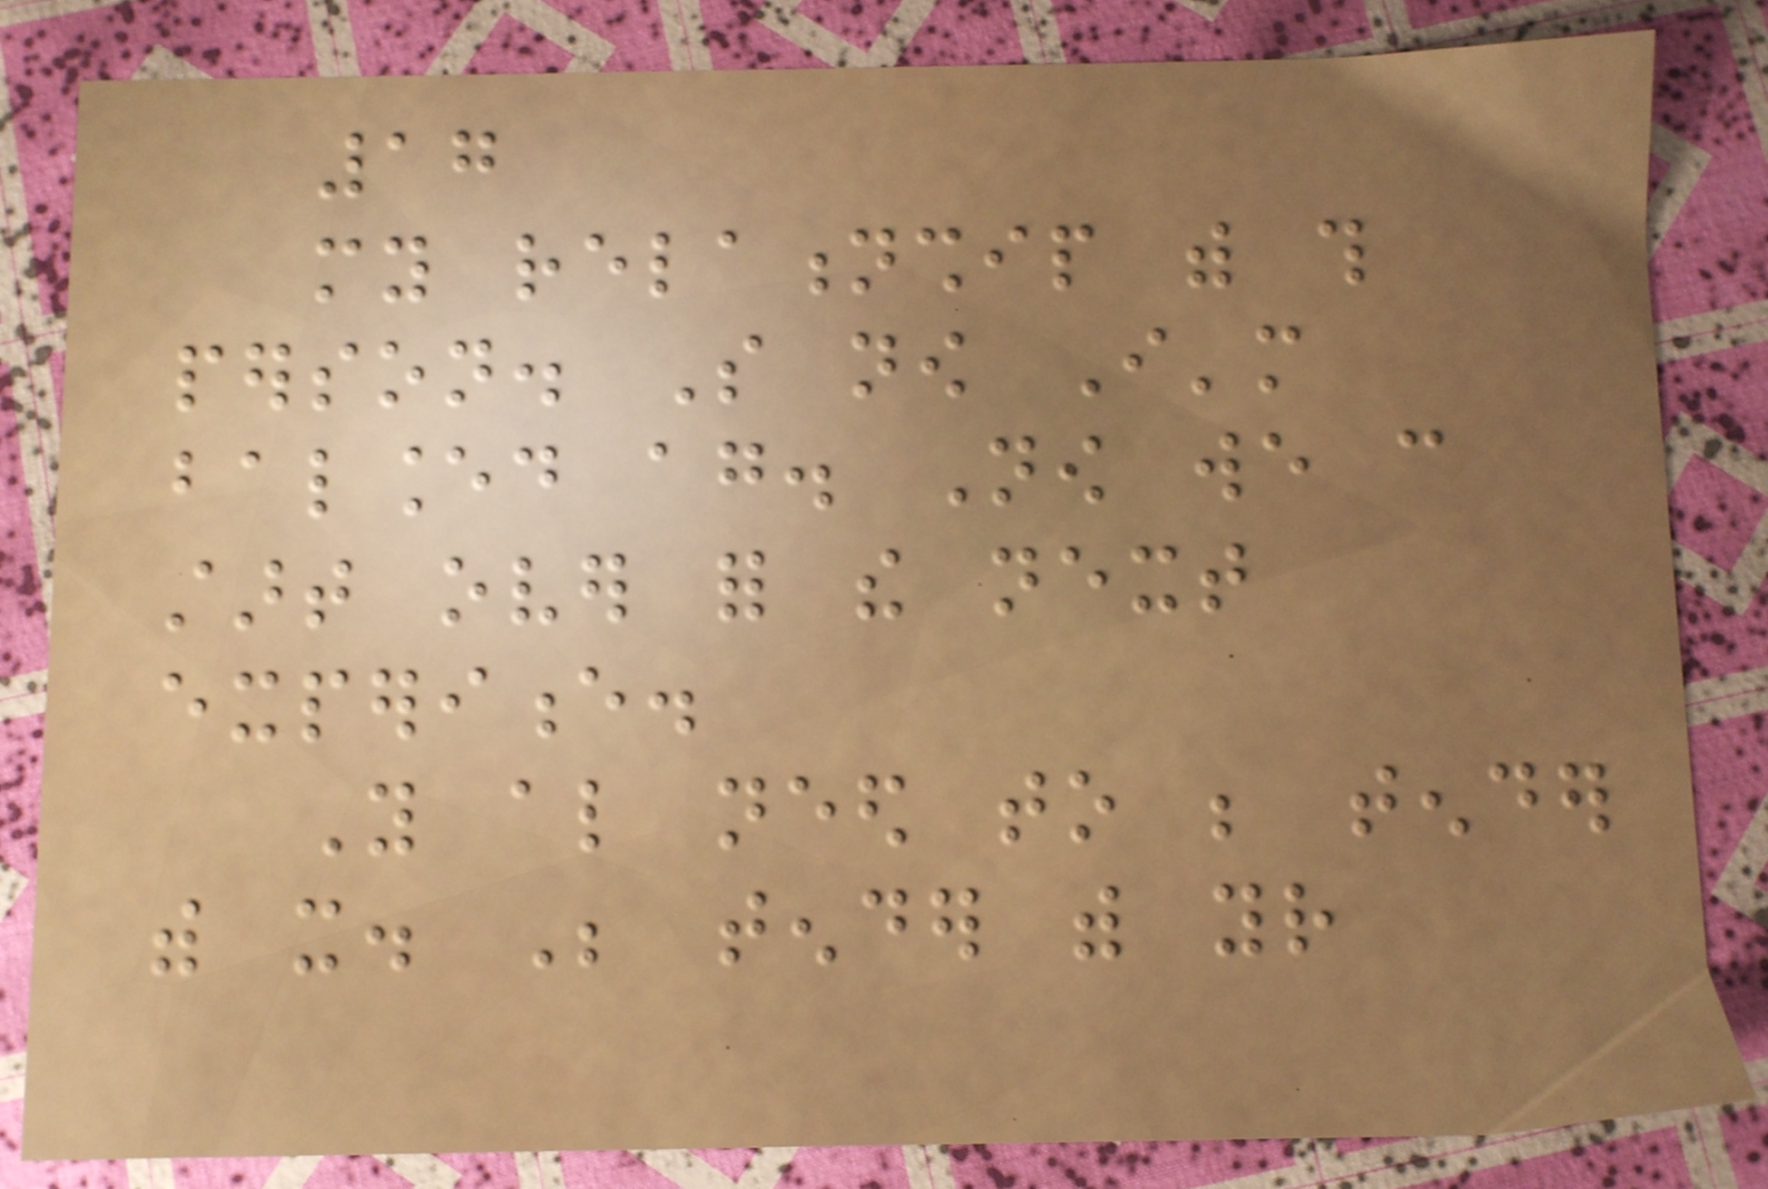17
my relationship with this
person. So now I'm
balanced again. Now we can
start over for the next
experience.
You also need to be tender
with it. Be tender with your
